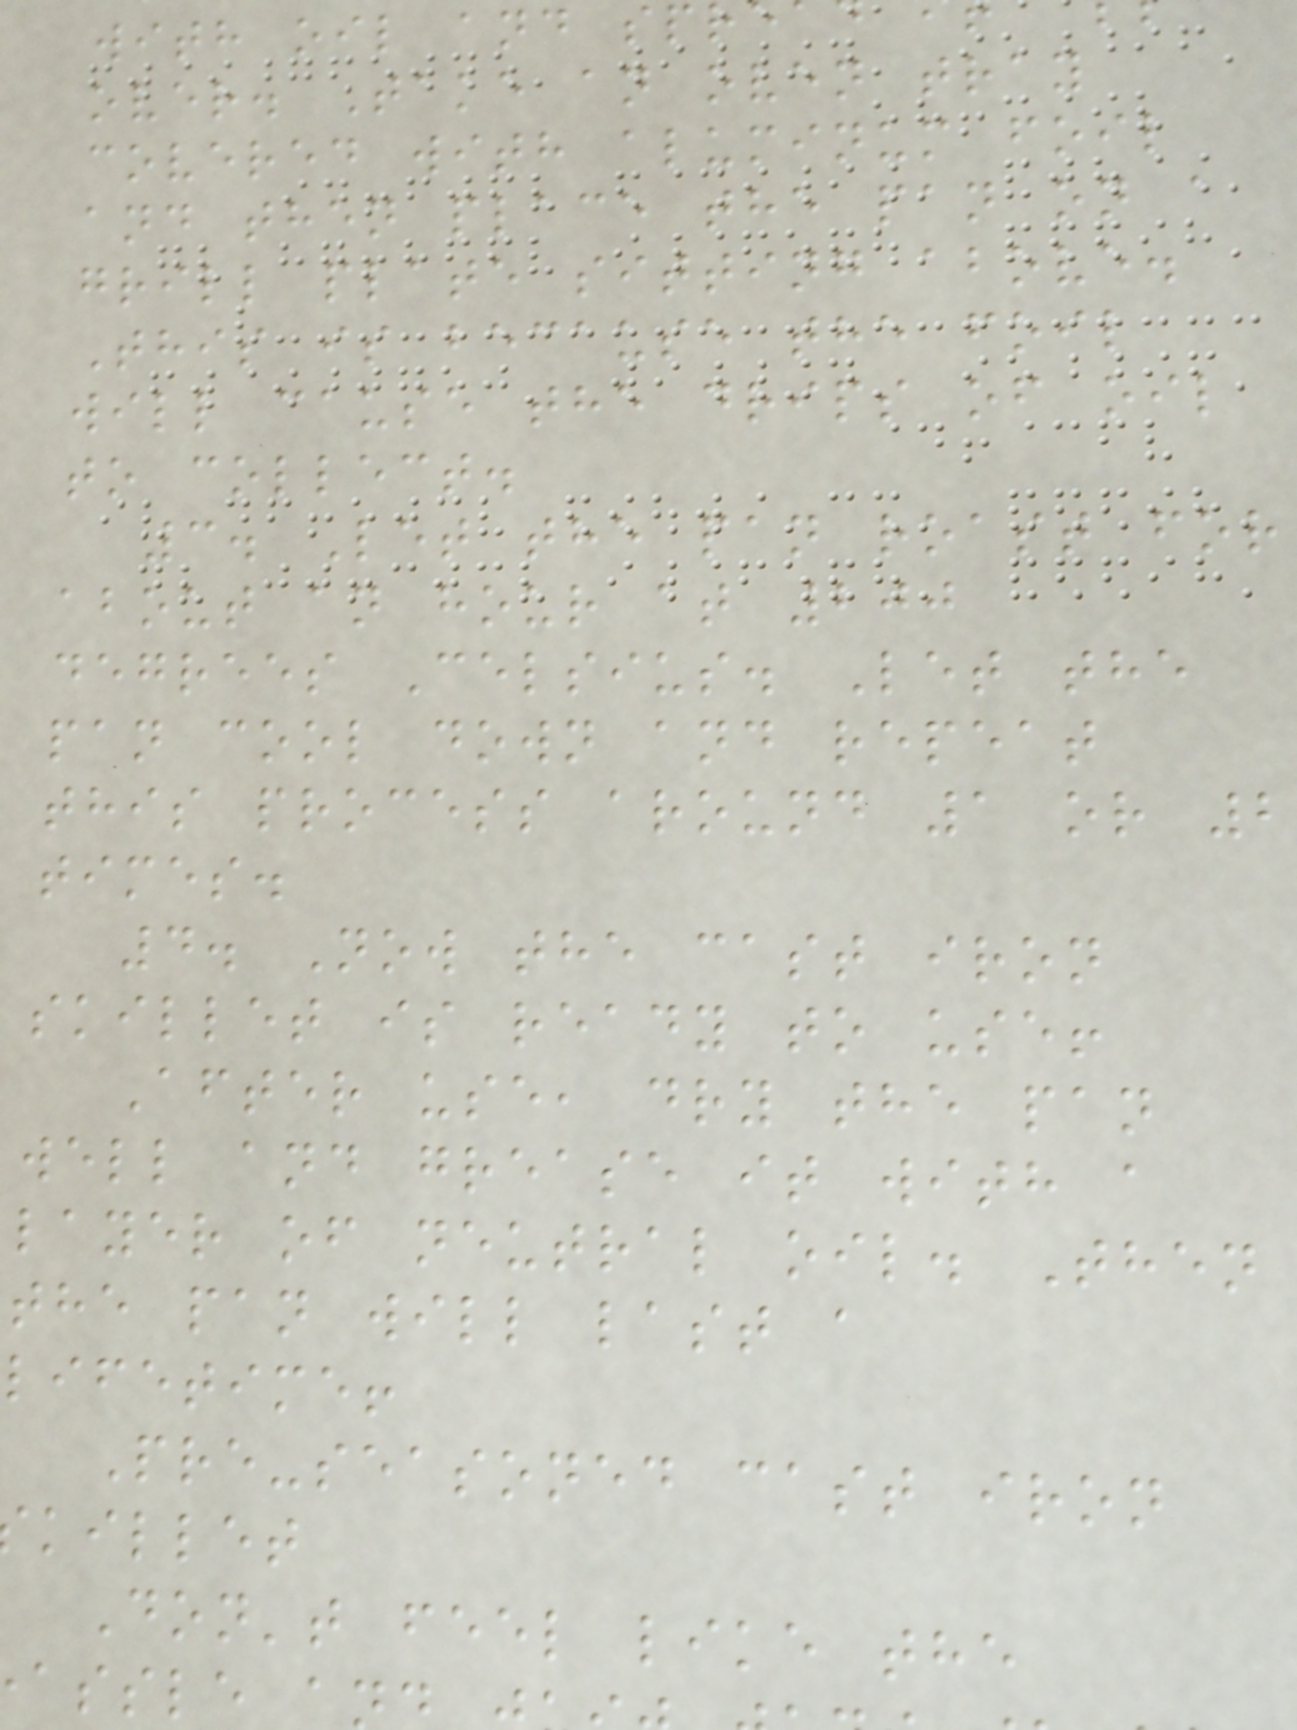with oil and sp
over. Take an oven tray
covered with aluminum foil
and then place the pan on a
grill plate sitting above.
This is because the foil
will cause the drips of oil
to collect.
3. Let the pan roast for
about an hour at 200
degrees Celsius. Let the
pan cool down and repeat
this process around 1 or 2
times.
4. Now the cast iron
skillet is ready to use!
After use, dry the pan
well and grease it with a
layer of neutral oil. Then
the pan will last a
lifetime!
Pre-seasoned cast iron
killet
Don't feel like the
assle a
